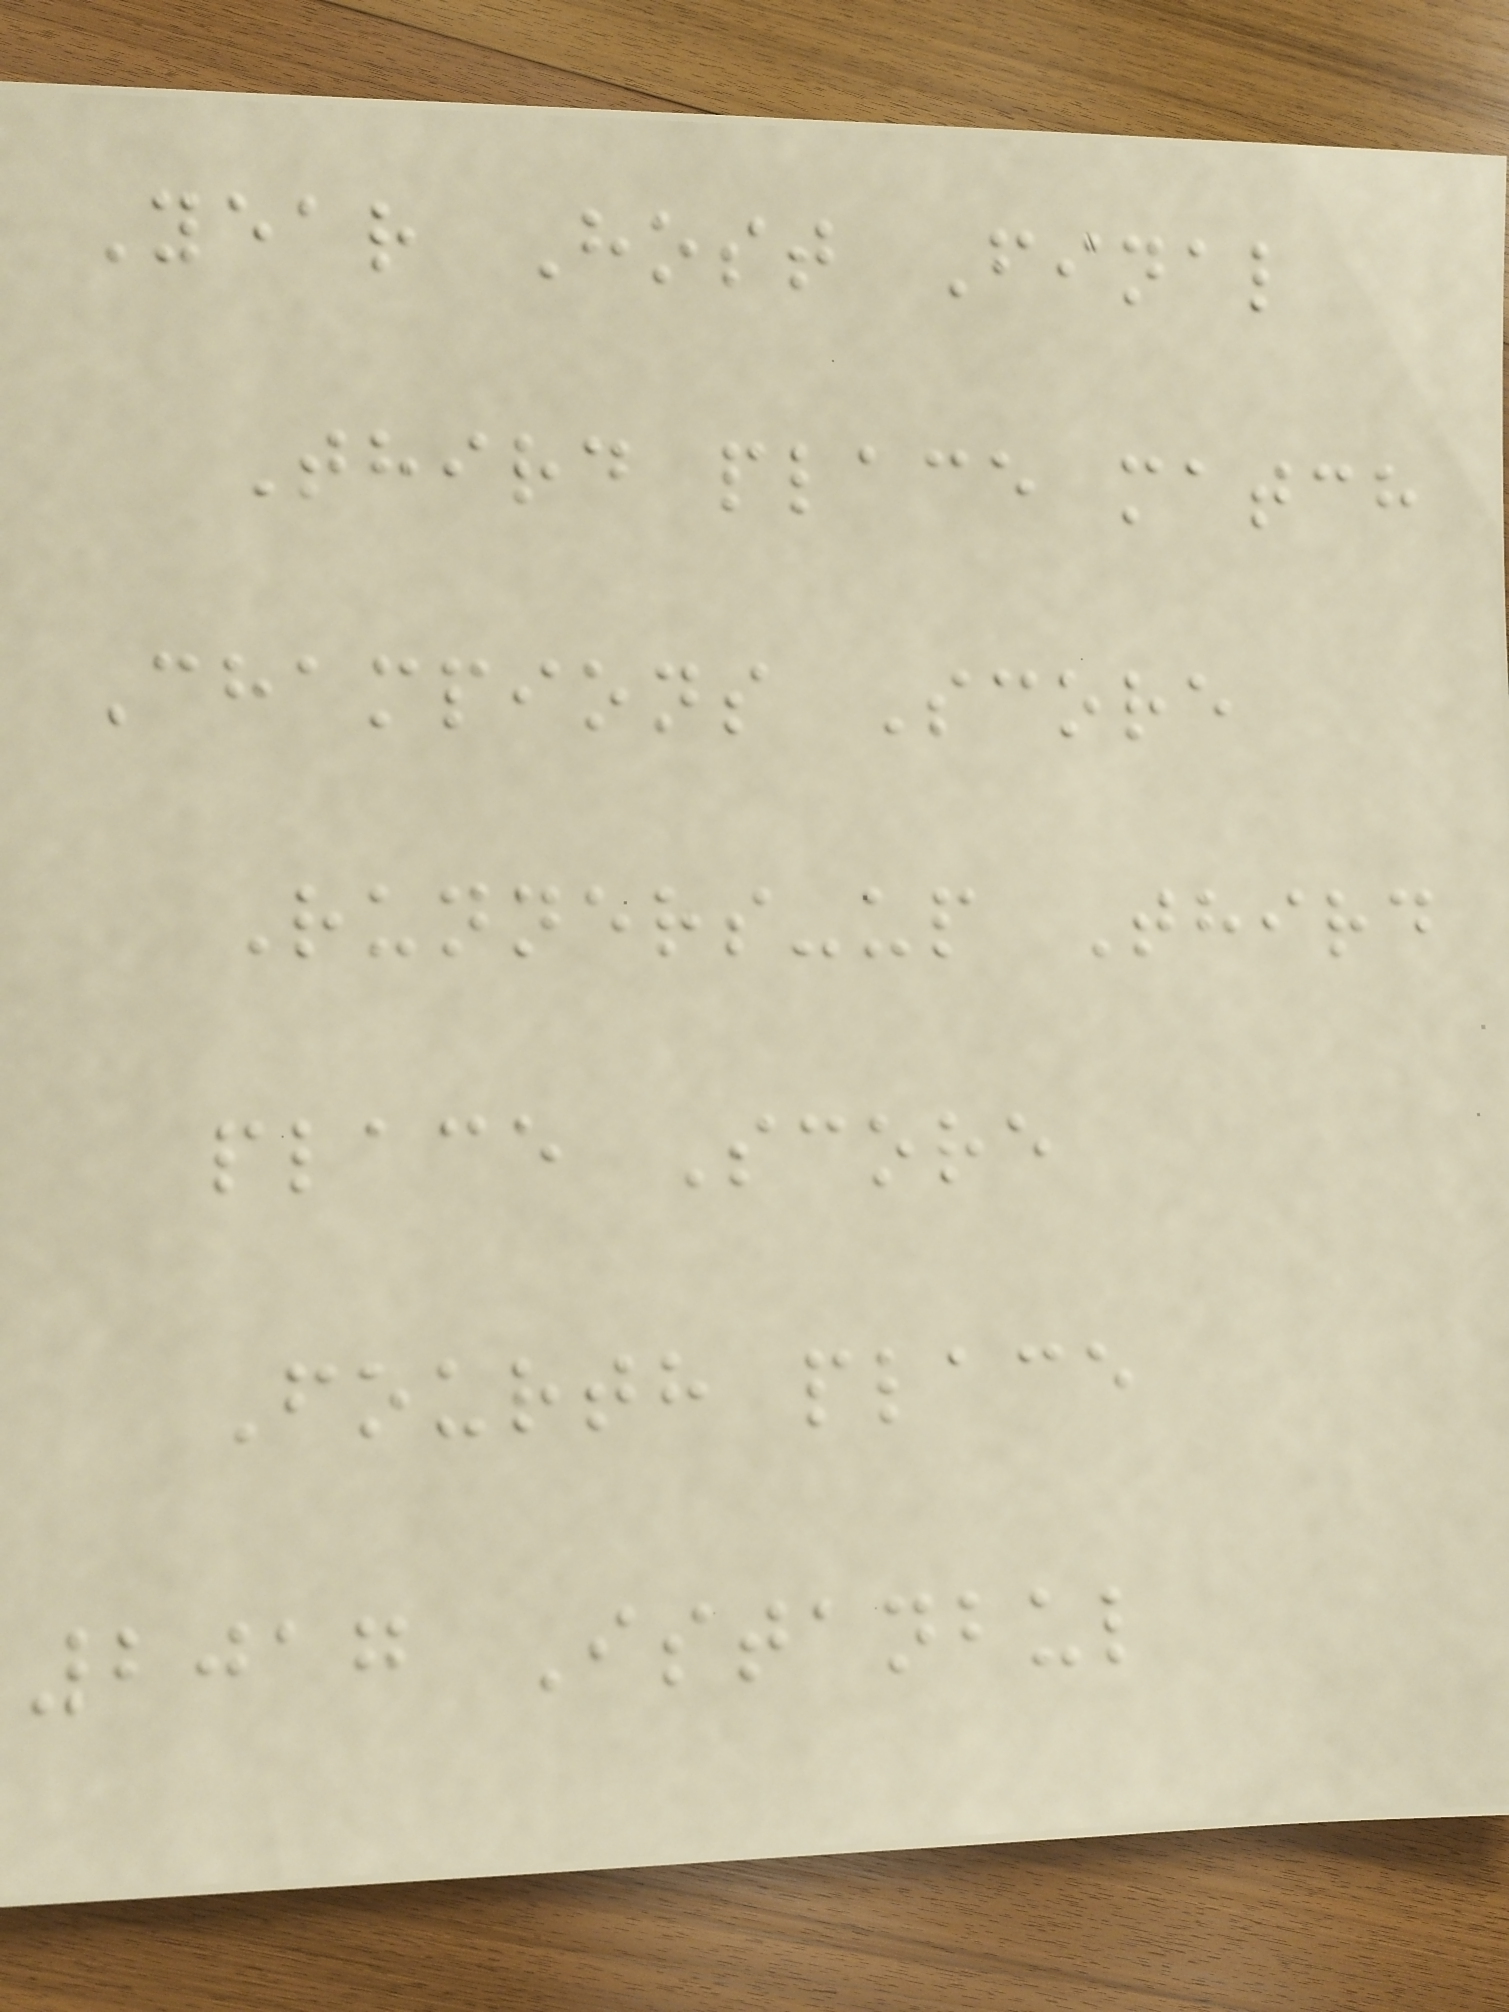Year Host Final
Third place match
Champions Score
Runners-up Third
place Score
Fourth place
2017 Istanbul
